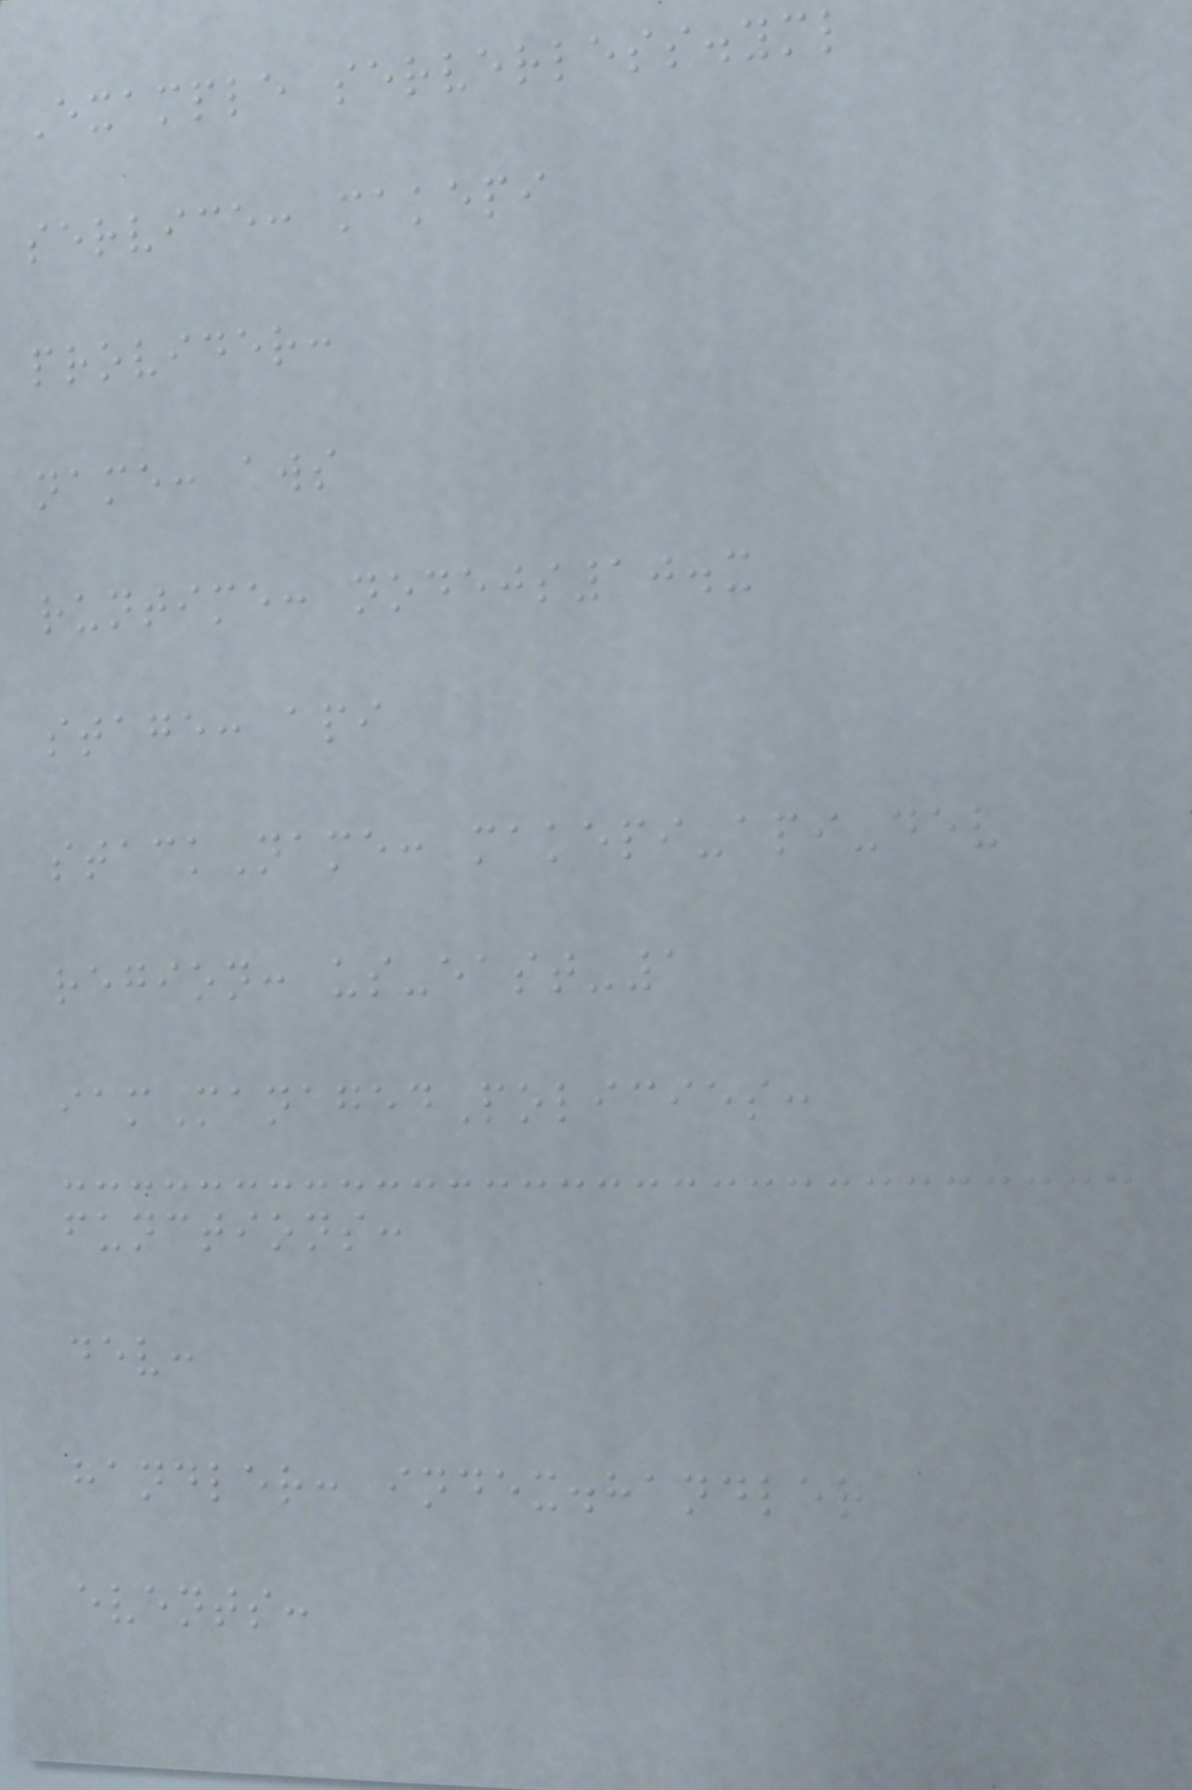Example serverless.yml
service: makepi
provider:
name: aws
runtime: nodejs10.x
stage: api
stackName: makepi-api-dev
region: us-east-1
iamManagedPolicies:
functions:
dev:
handler: index.handler
events:
